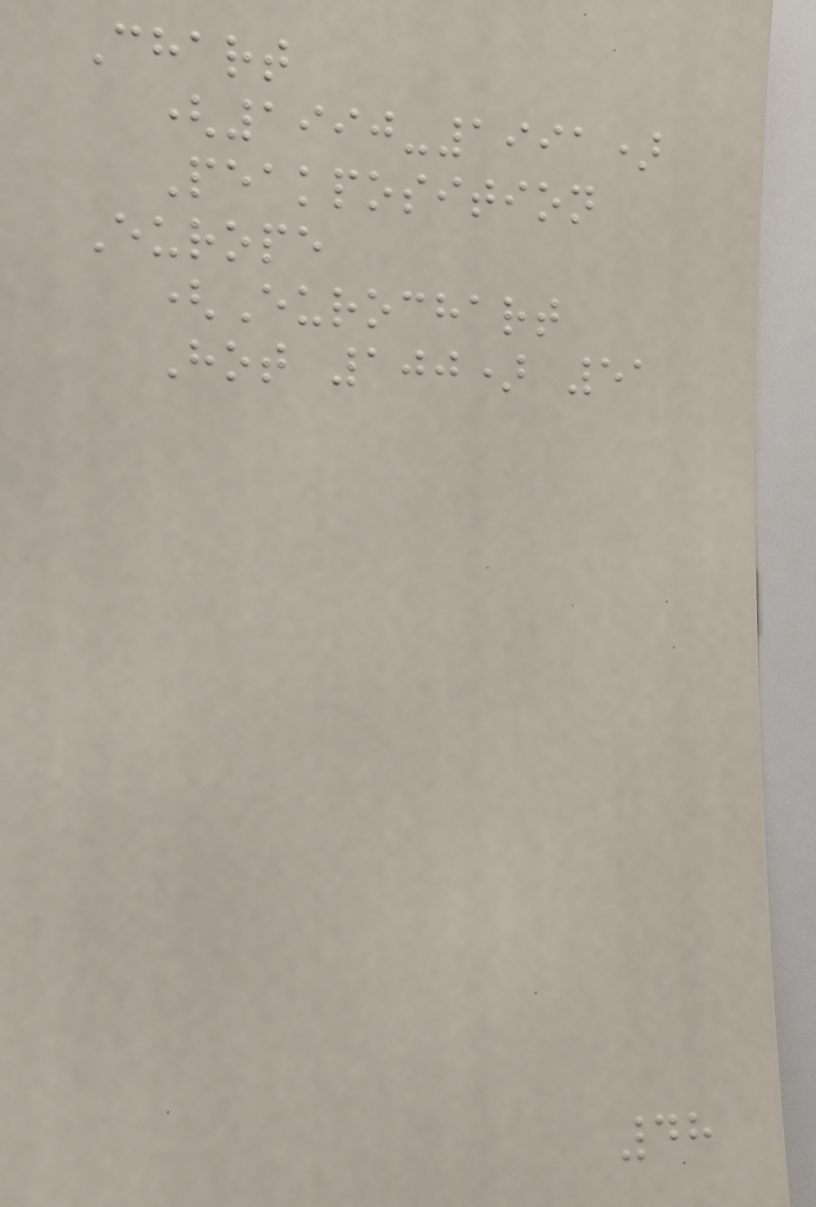Chart
(1990-1991)
Peakposition
Europe
(Eurochart
Hot 100) 51
48
